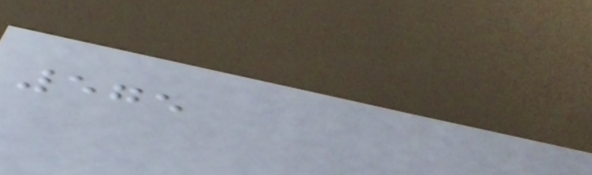575
